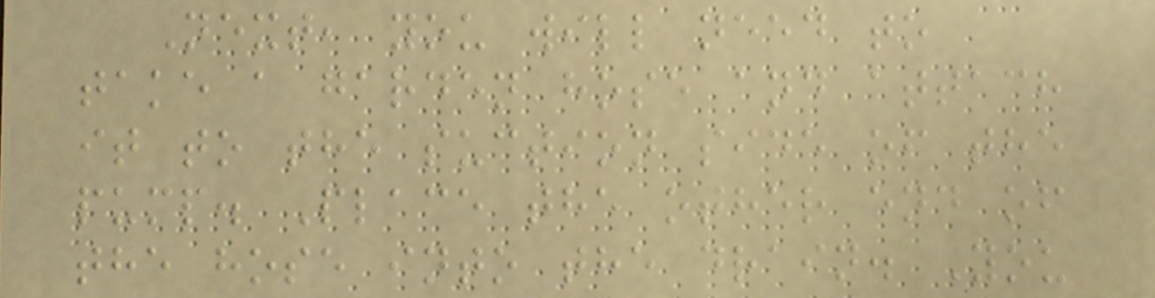Next, you will need to
take a garden hose and attach
it to the suction side of the
pump. Place the other end of
the hose into the drain. You
